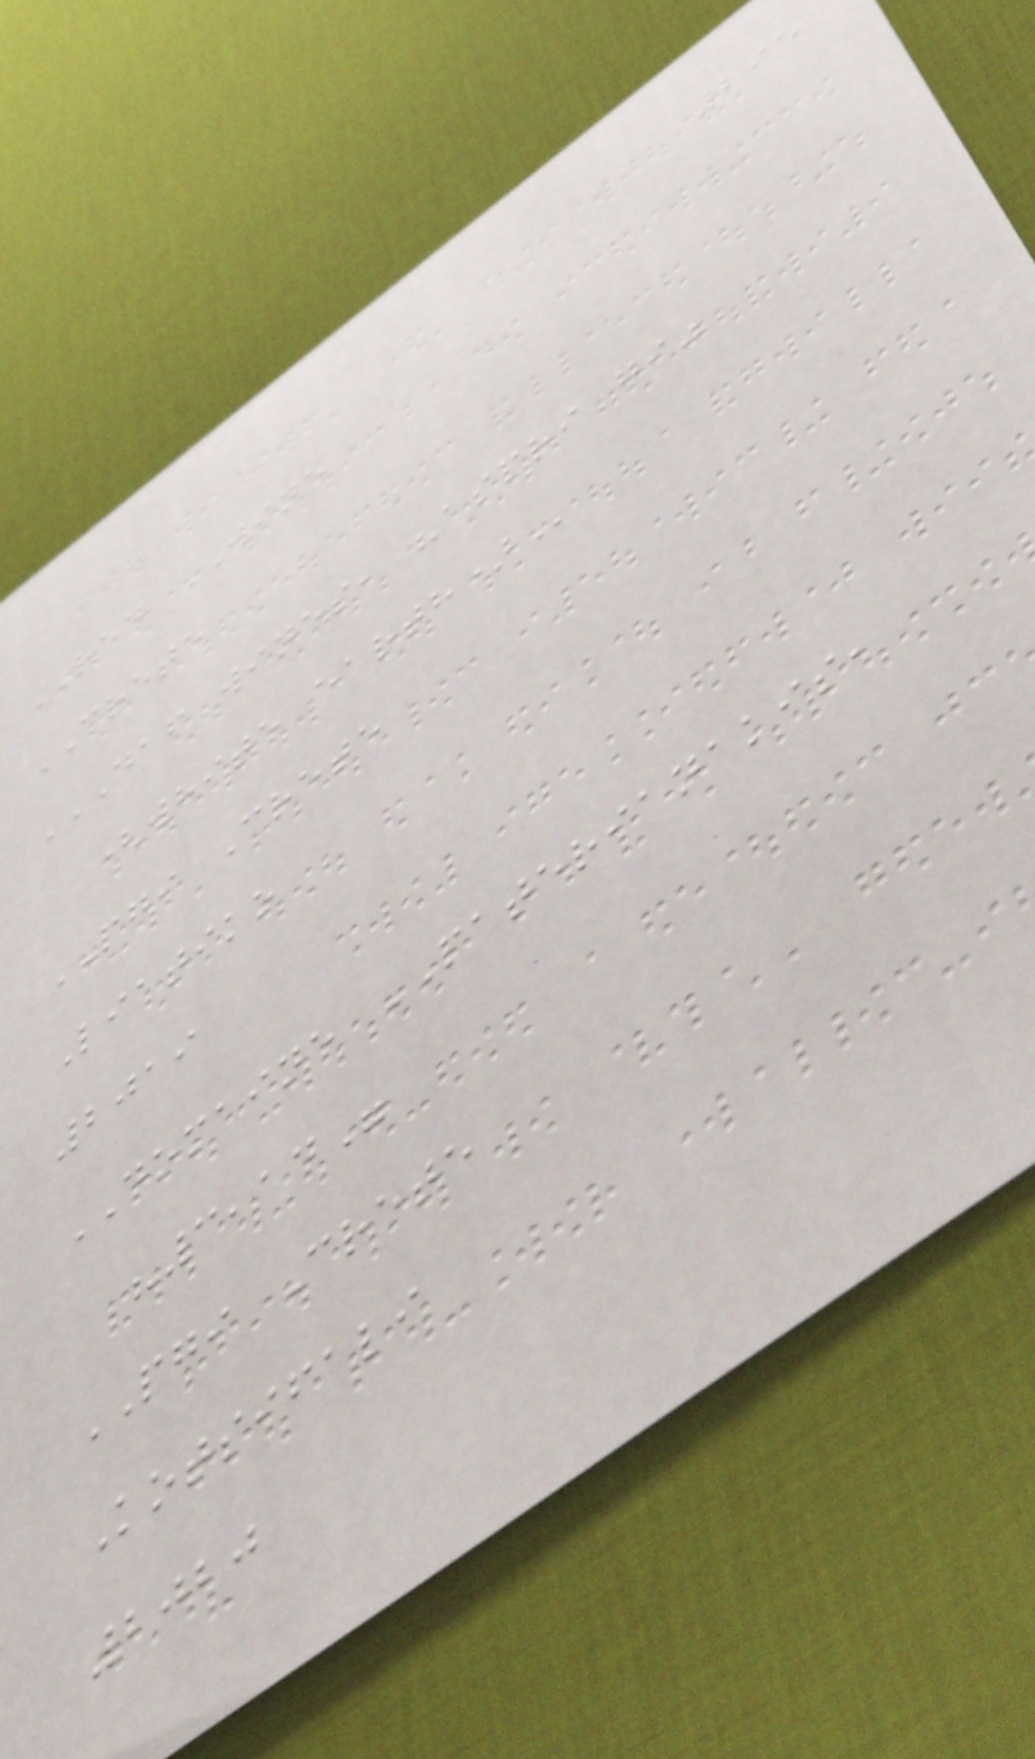295
RED WINE
CRETE
DAF WINES, "ASPRI GI"
(WHITE EARTH)
PGI Crete
Liatiko
2019
DOMAINE PATERIANAKIS,
"3,14"
PGI Crete
Kotsifali
2020
